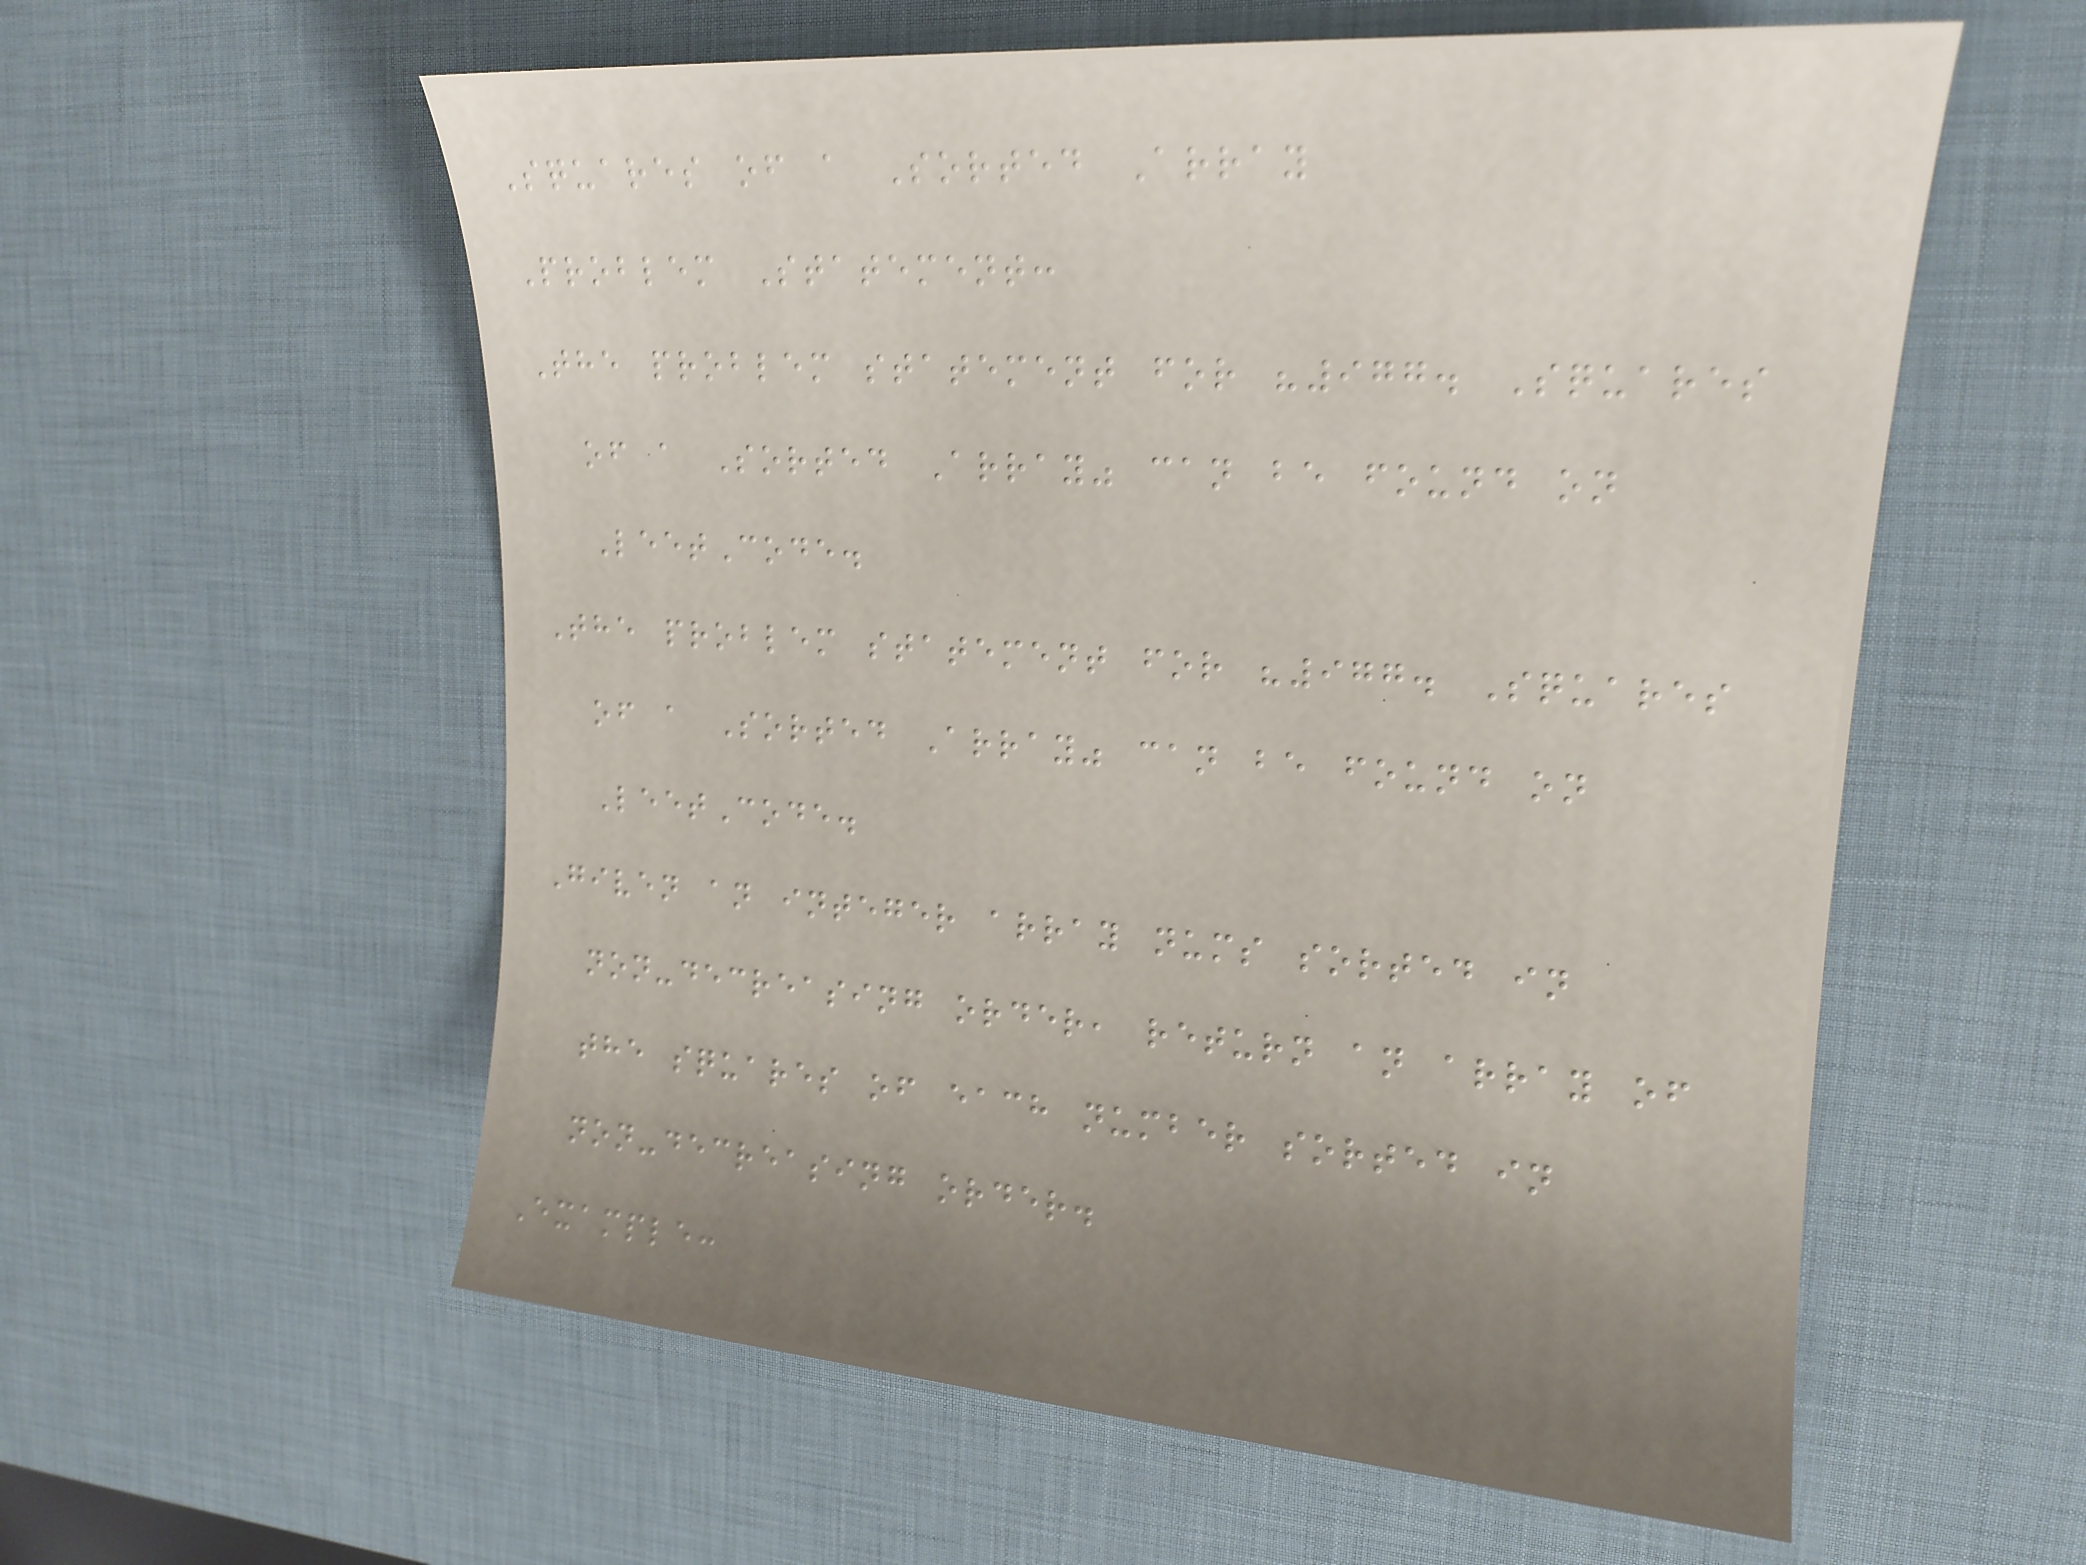Squares of a Sorted Array
Problem Statement:
The problem statement for "977. Squares
of a Sorted Array" can be found on
LeetCode.
The problem statement for "977. Squares
of a Sorted Array" can be found on
LeetCode.
Given an integer array nums sorted in
non-decreasing order, return an array of
the squares of each number sorted in
non-decreasing order.
Example:
